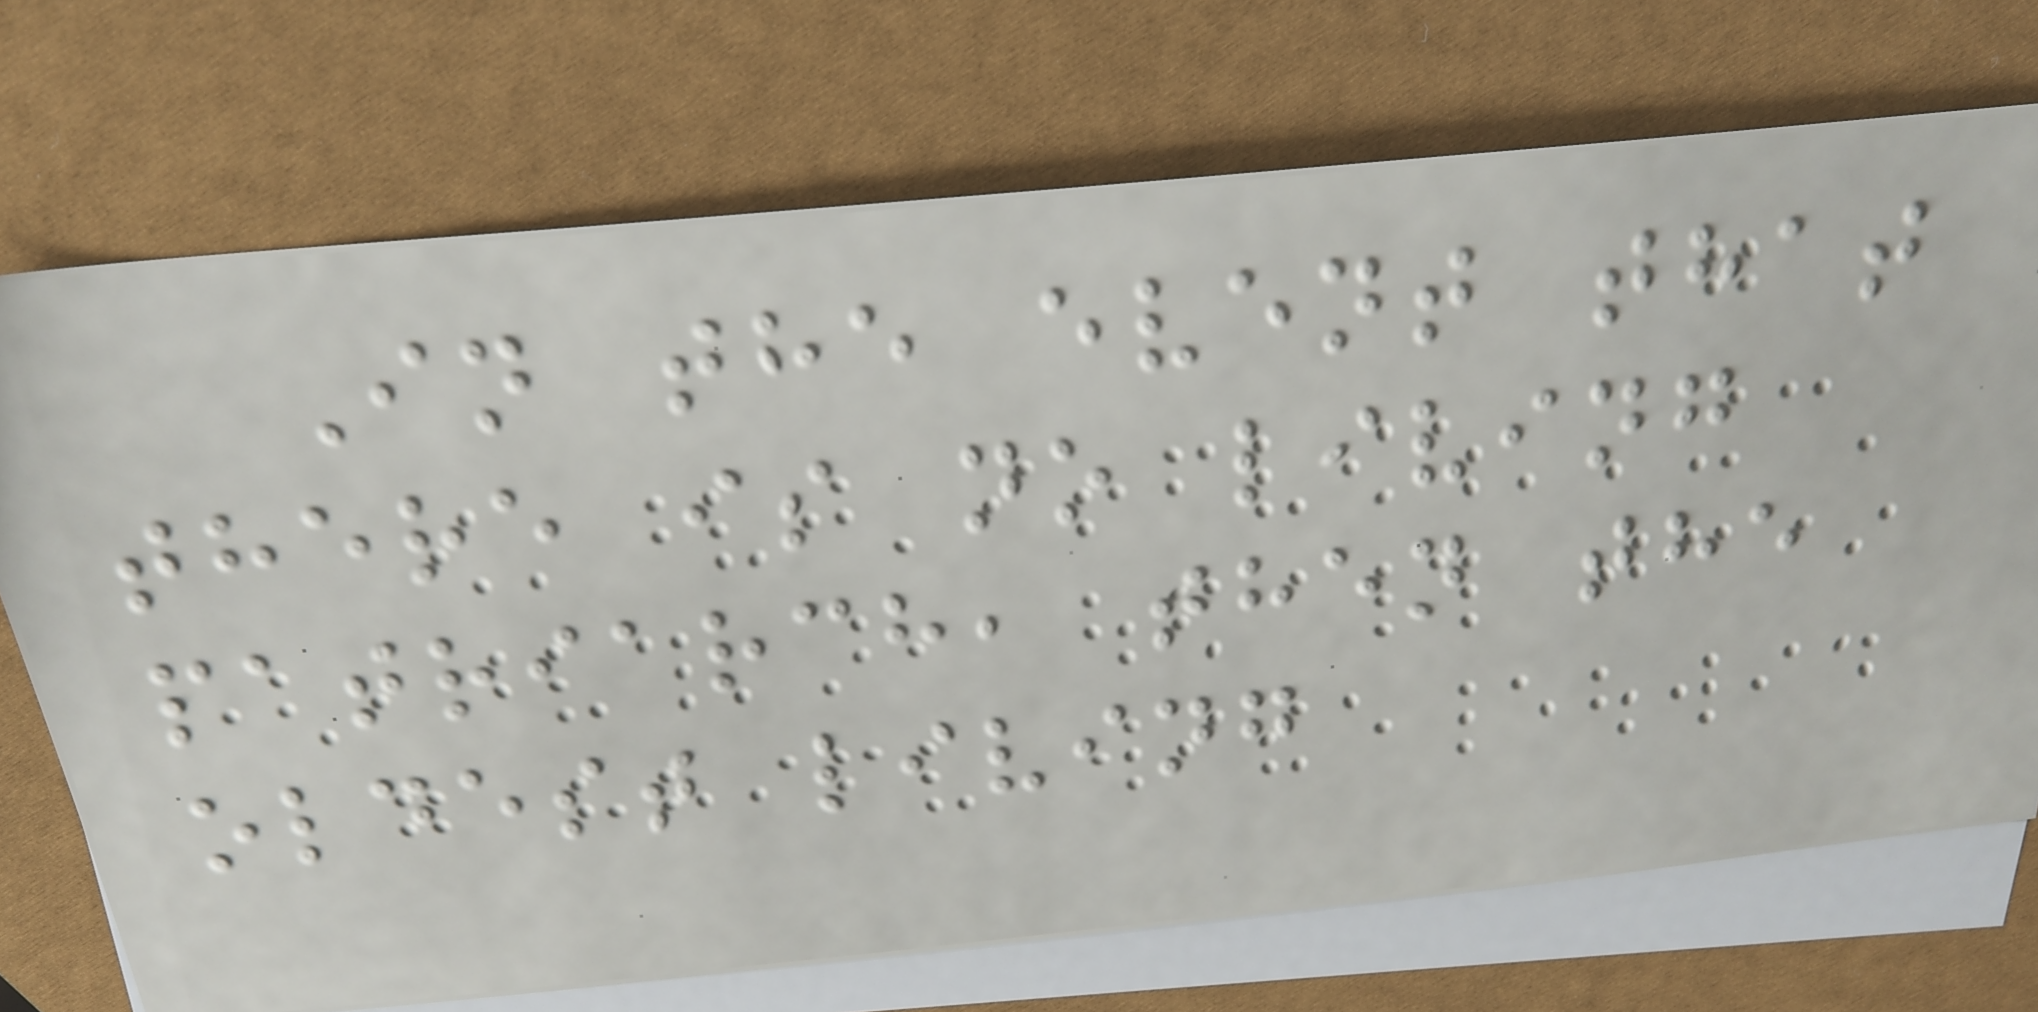In the event that
there is no living
patriarch, then the
oldest living
